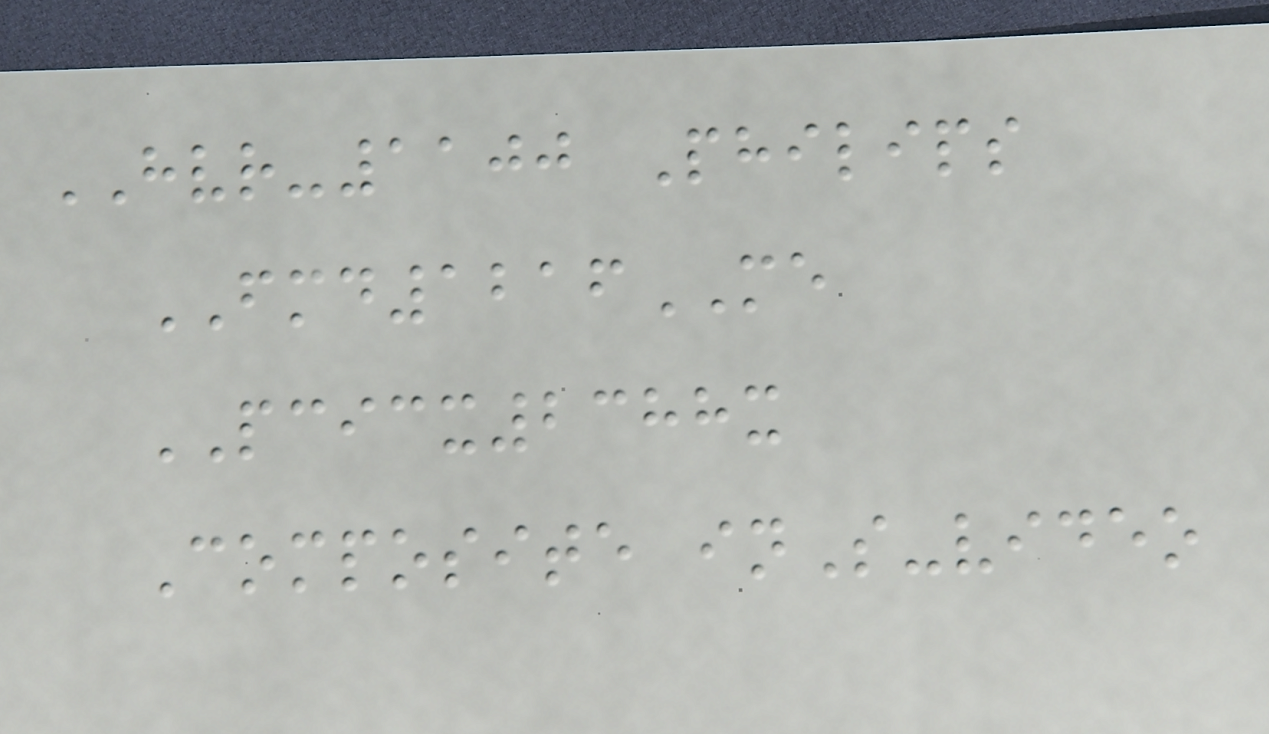HVR-1100 Philips
FMD1216ME
PCICX2388x
Composite inS-video
